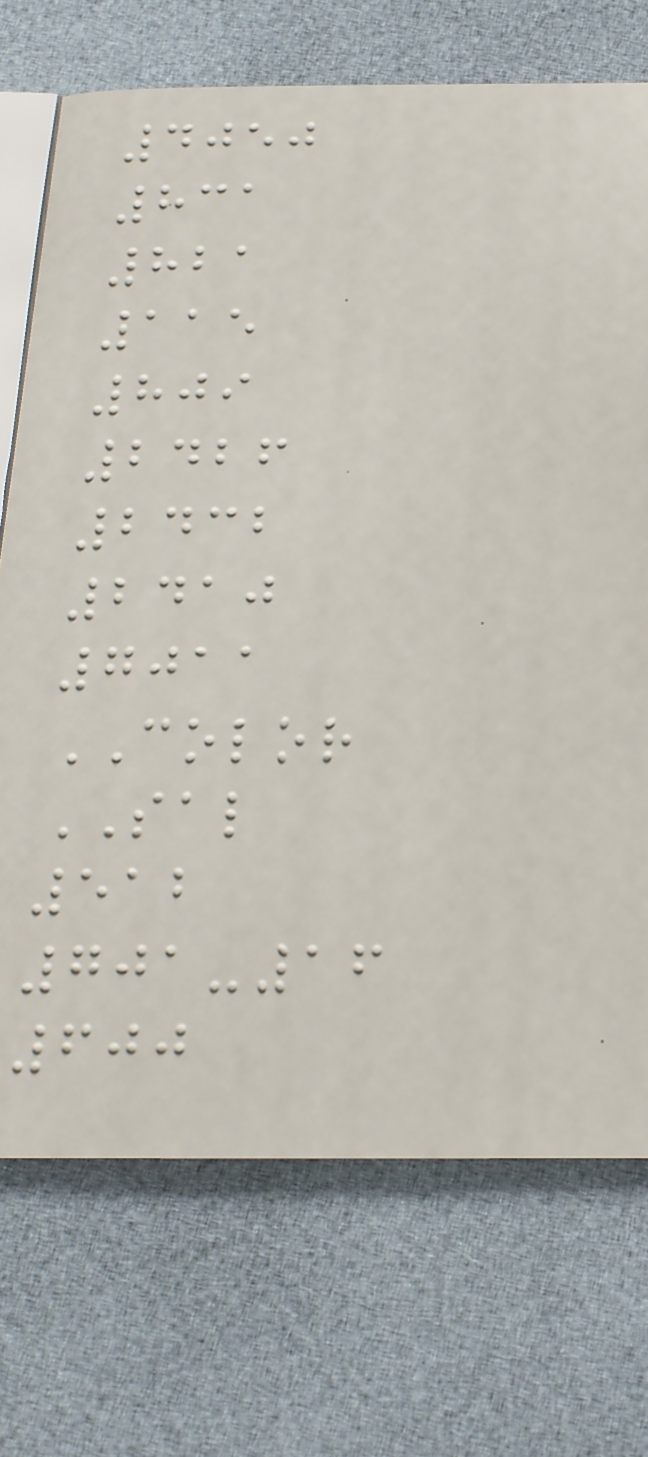4050
831
821
115
809
2426
2432
2410
7011
COLOR
SAL
512
701-16
600
